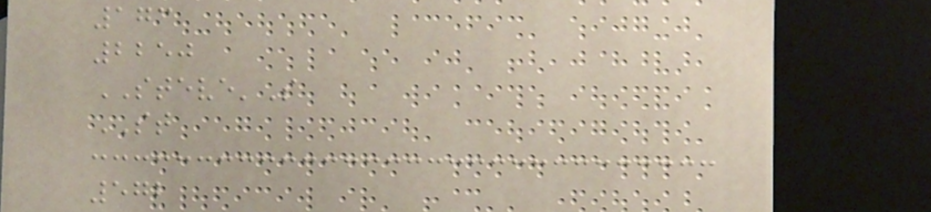173
2250
STEVE'S
ST
572
